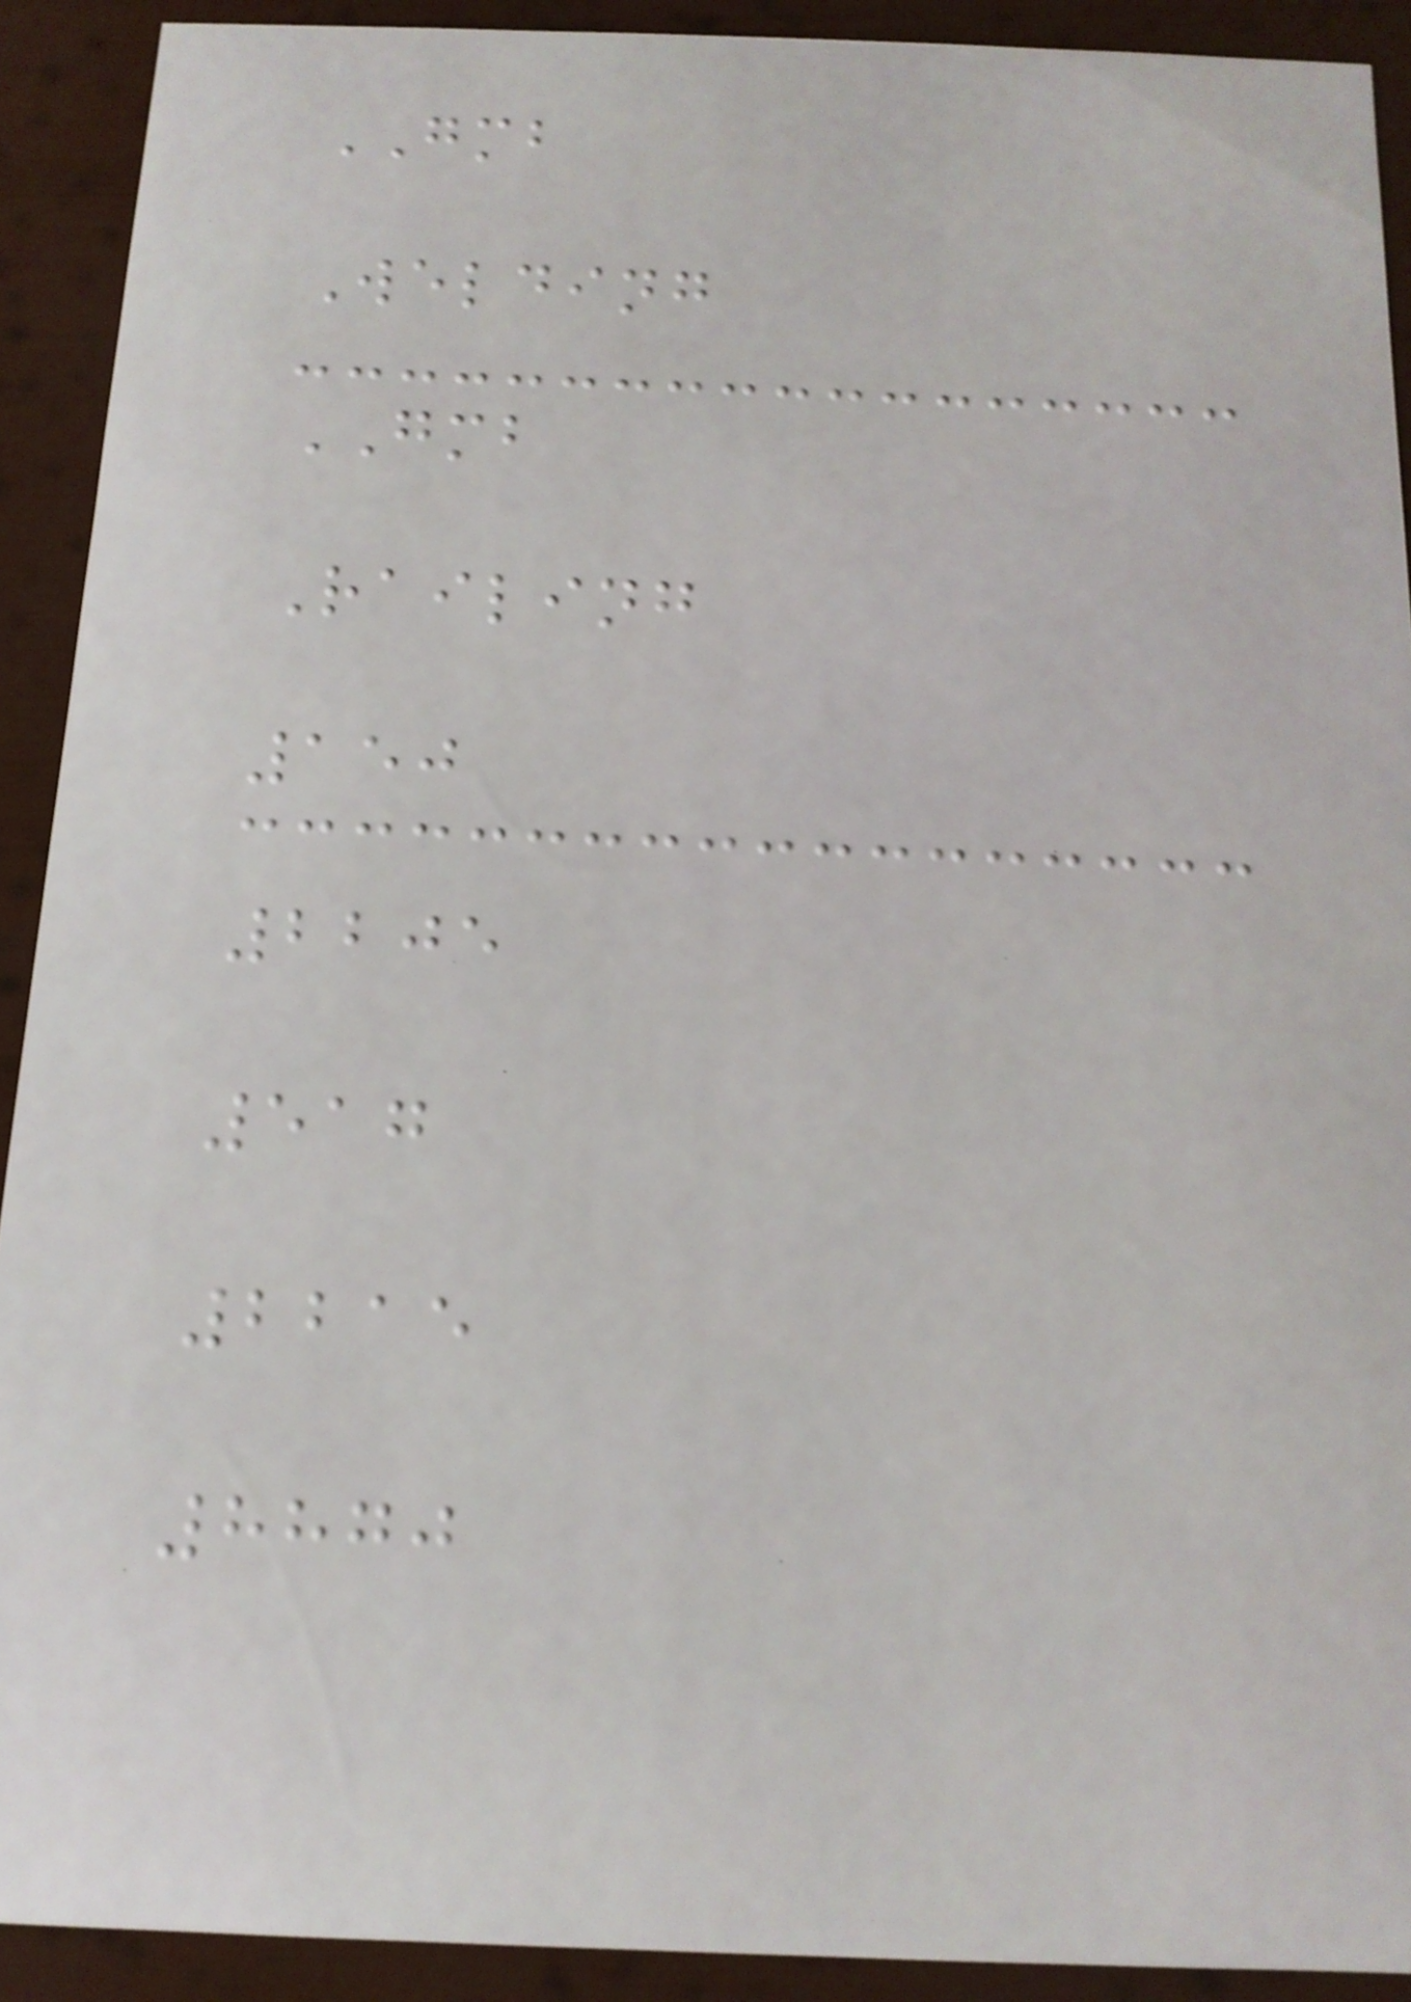GMB
Welding
GMB
Railing
150
2205
517
2215
8870
